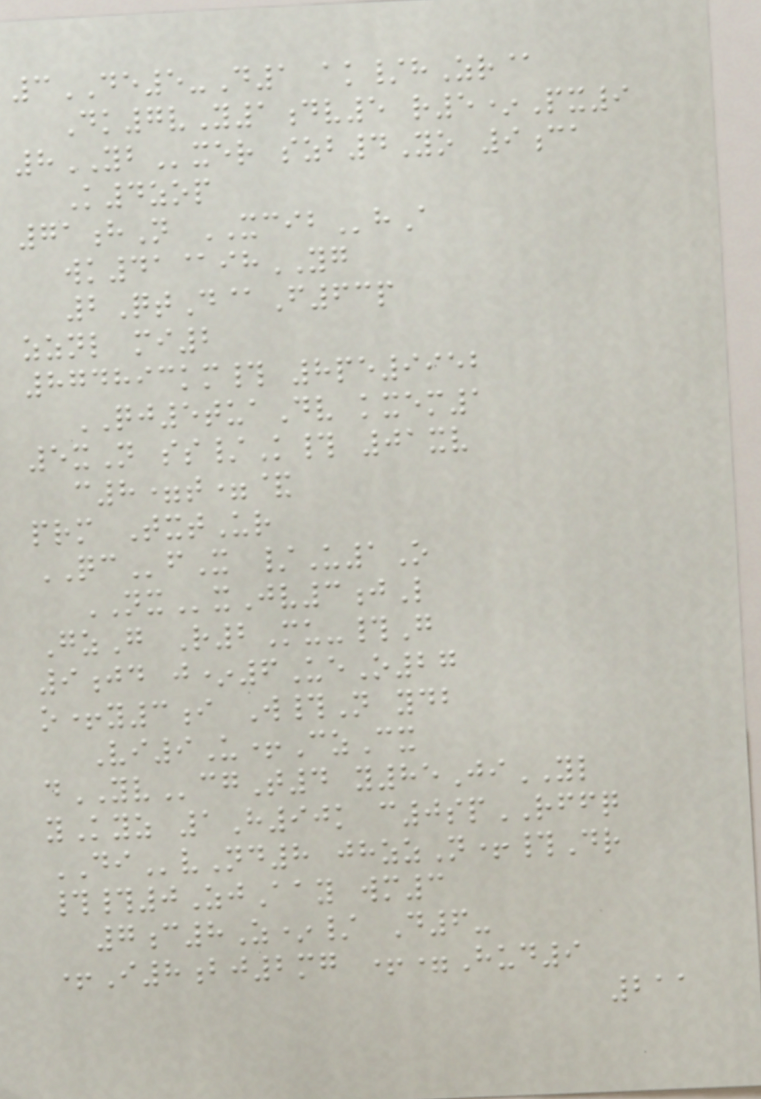3DE5-D1 ak/hZr@
Dk7vY1dv5 r5*Px9
8YBxer szb4Yo 9ca
K4zop
71hN XCIBhA
wk41@ihYG
2QtD@F63p
zznl mi2
874893km# 8pe9952
QJ5tuaDv kxem1
5xN ss/K# 01xv
c8=t=&
prm TxtUr
QCfX /U1O
NXxJv3jL
GzG R2Mu-#G
9jd j*6UeO27
o+y3i W#N ydb
Vi9U+CzCx
dYVcgT4 y85JiYL
yKyz 1H90k c0spRFFQ
DIvNd8 jhzzN+#Dr
##0ZjAay wm3
7c8Z*/ D6-
+I8bj2mg +=Hud9
211
